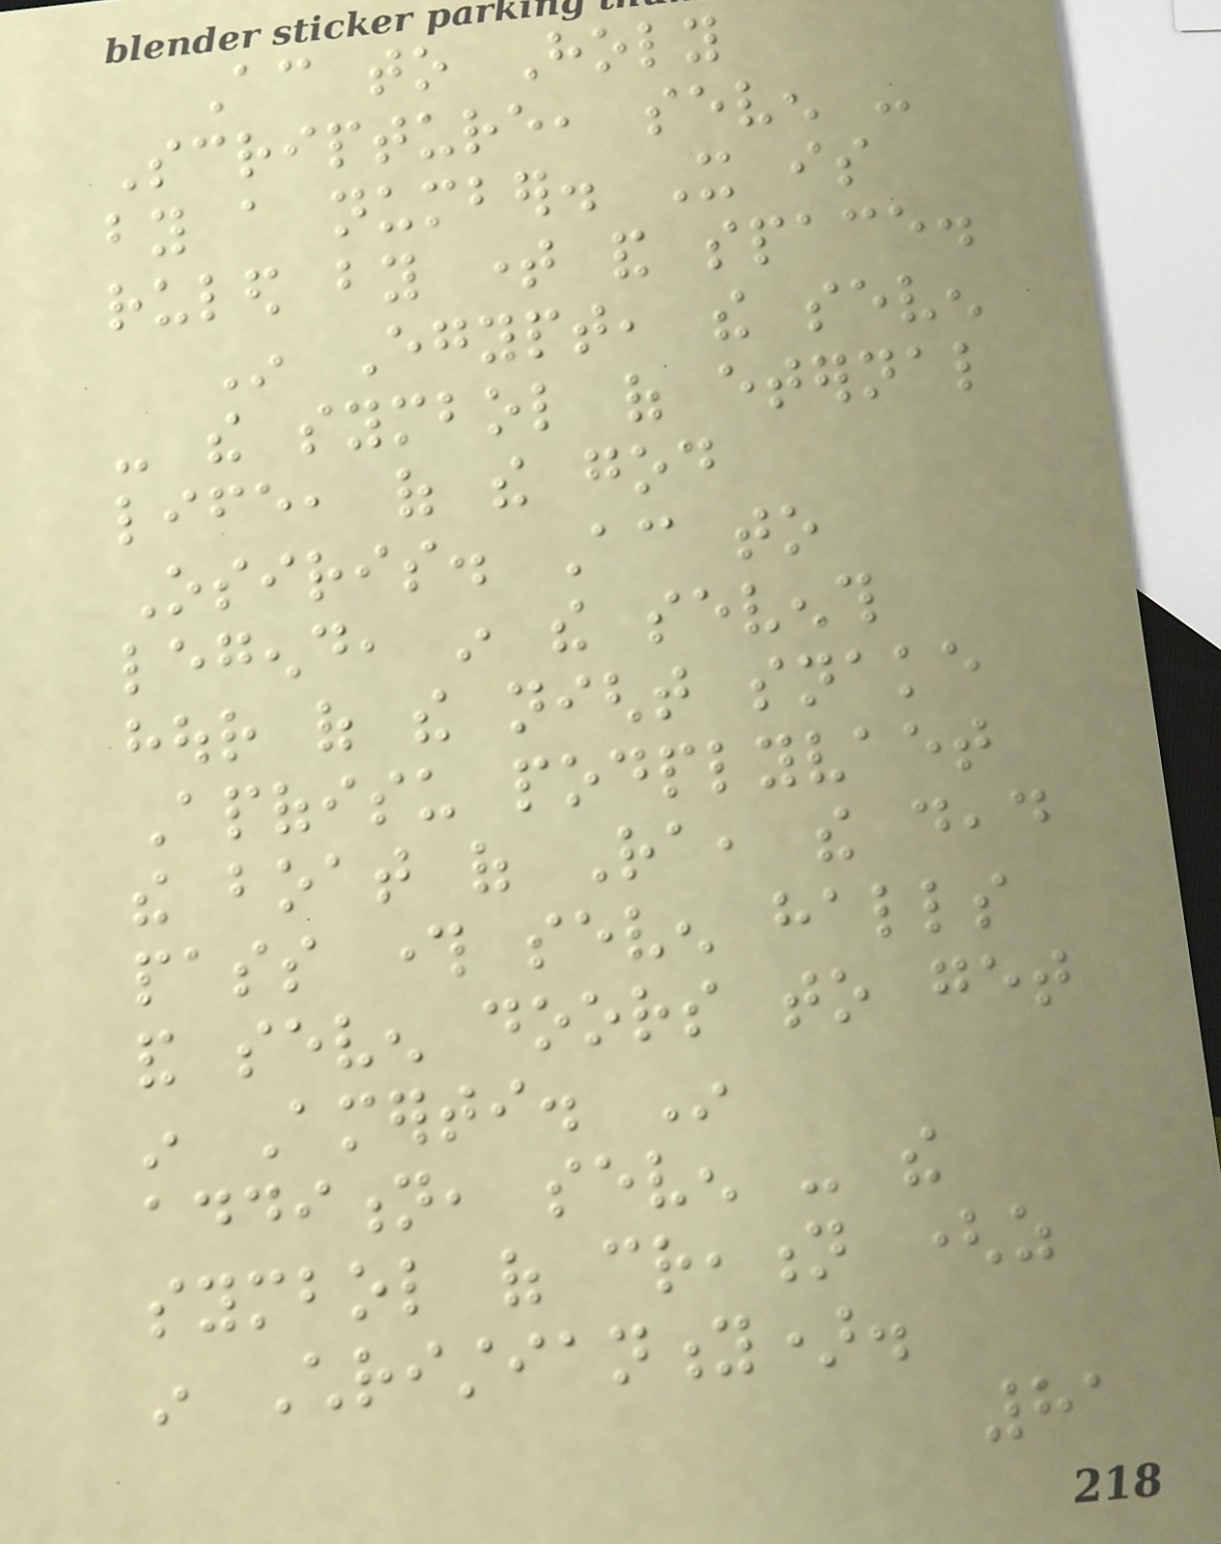According to Holy
Scripture, seven -
by a number. It is
ruled by time and space.
In Egypt, the seven
- the symbol of eternal
life, of the god
Osiris. According to
legend, in the seventh
hour of the night snake
Apofisu podplyvaet
the boat of Ra, the dead
pass through seven halls
and seven doors to get
in Amerti. In
addition, seven - the
symbol of creation (as
in Christianity).
81
